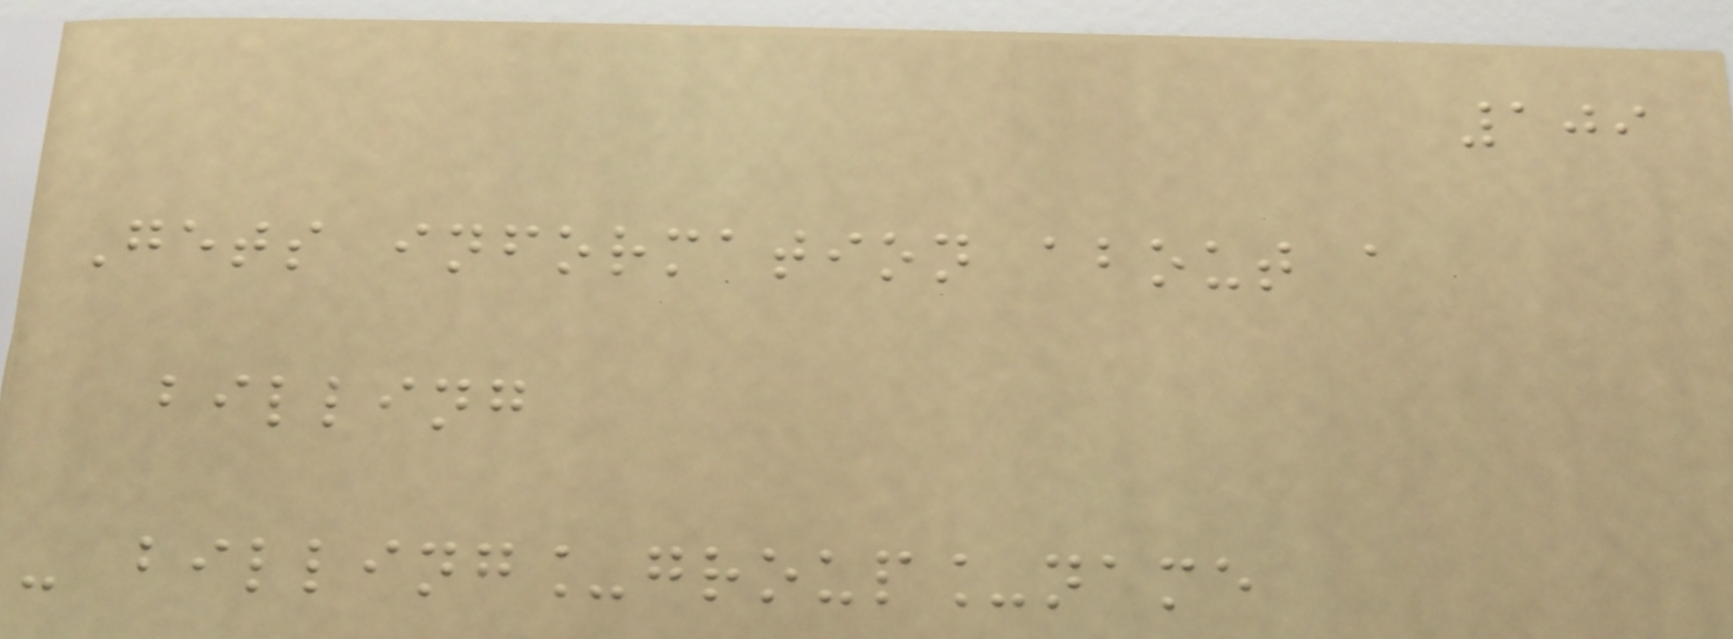109
Gets information about a
billing
- billing_group_name
